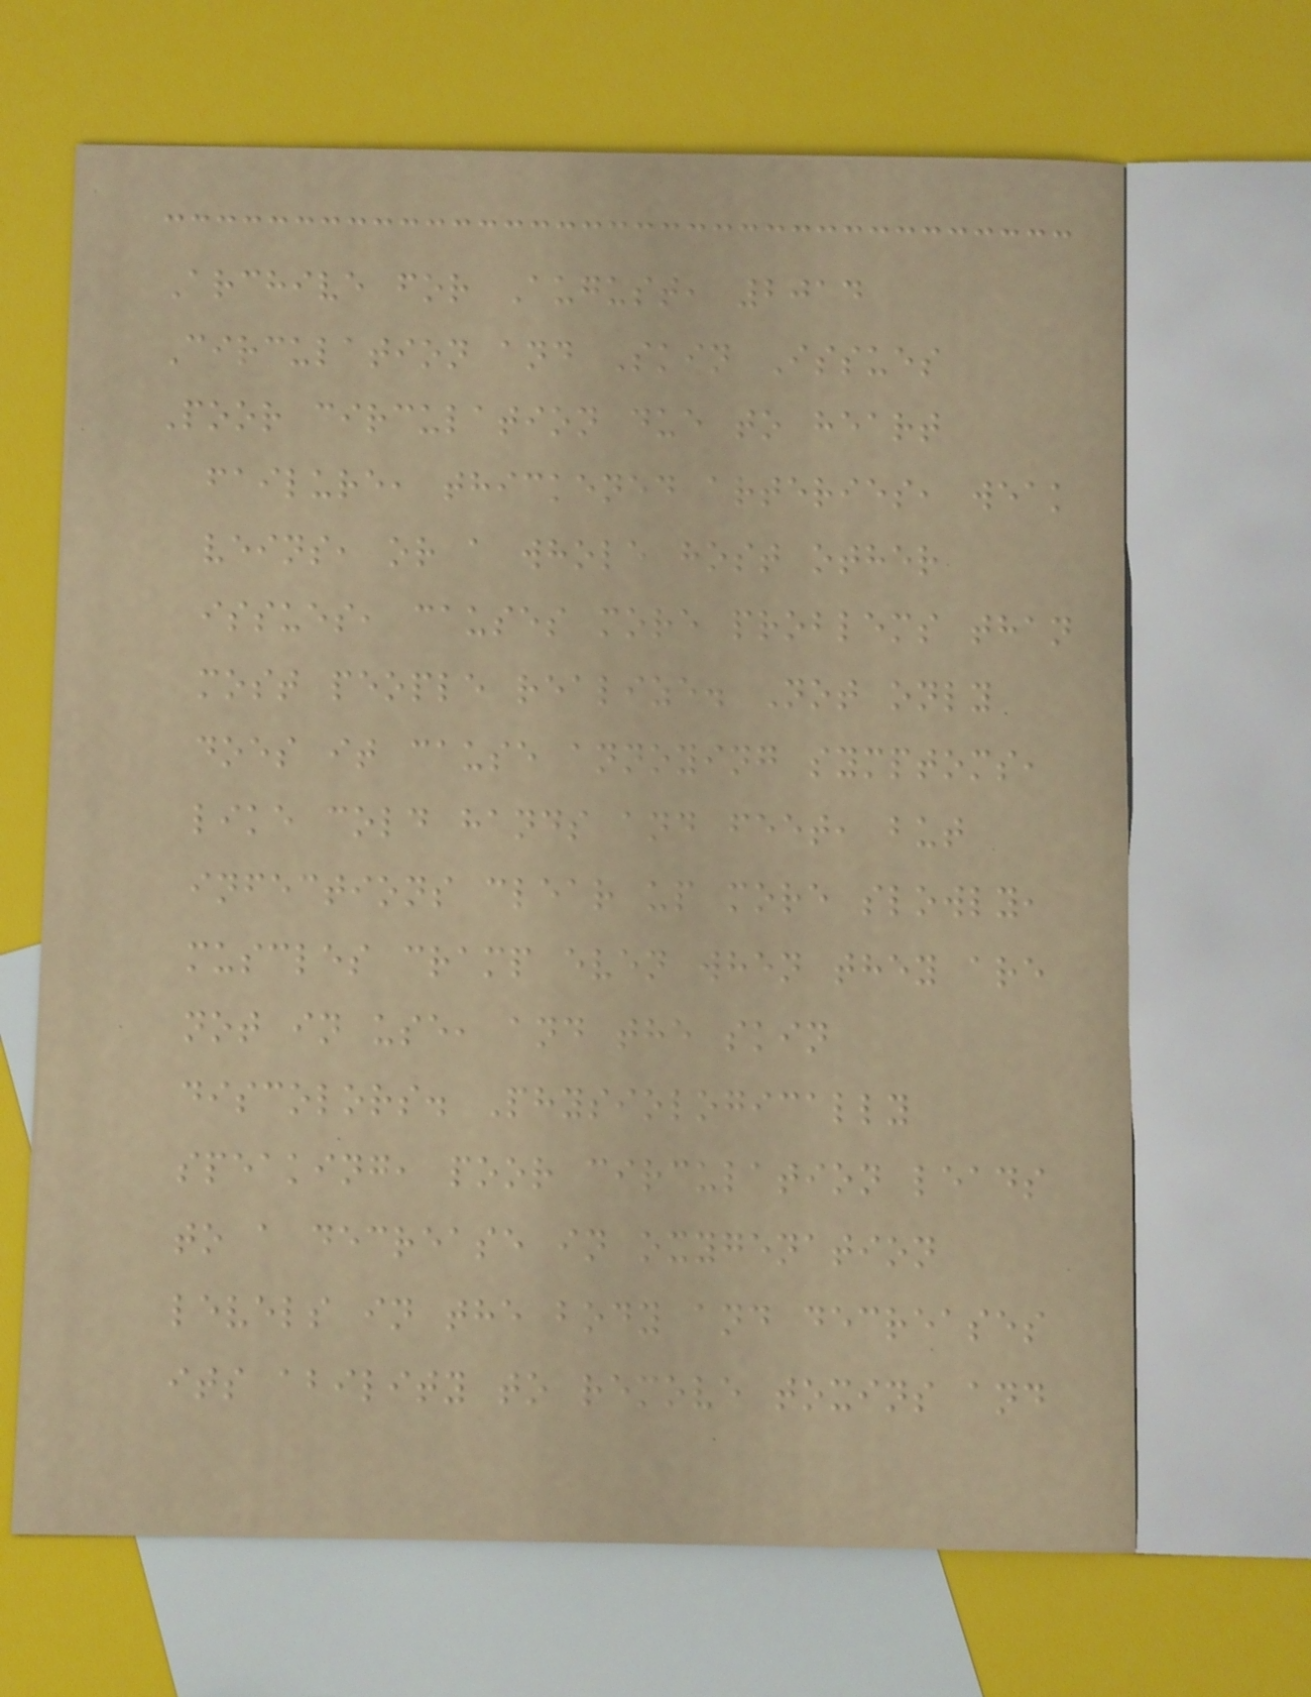Archive for August, 2014
Circulation and Skin Issues
Poor circulation due to heart
failure, thickened arteries, weak
veins, or a whole host other
issues, causes more problems than
most people realize. Not only
does it cause annoying symptoms,
like cold hands and feet, but
infections clear up more slowly,
muscles cramp even when they are
not in use, and the skin
discolors. Physiologically
speaking, poor circulation leads
to a decrease in oxygenation
levels in the body and decreases
its ability to remove toxins and
